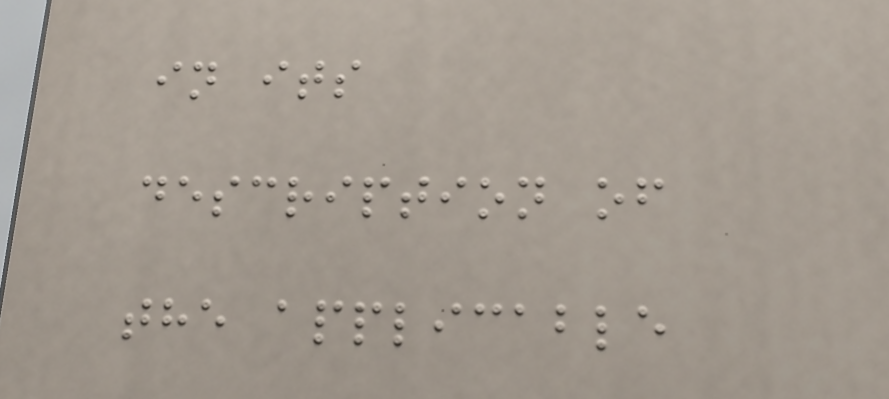in its
description of
the applicable
